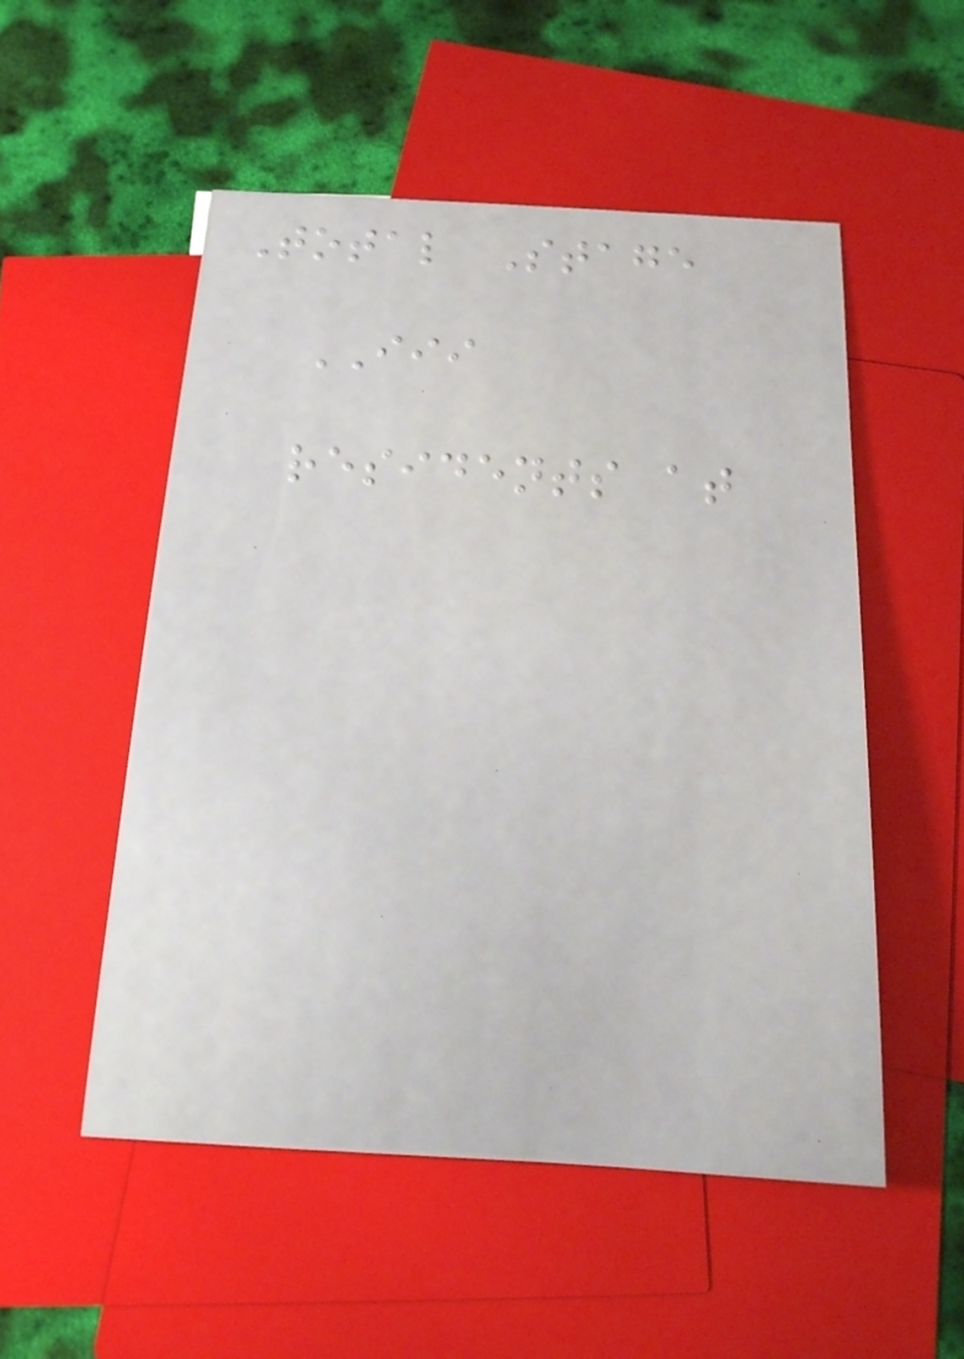Total Stage
III
residents at
